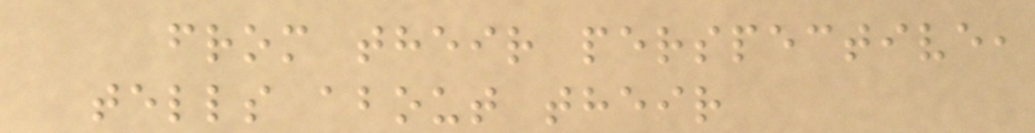from their perspective,
tells about their
